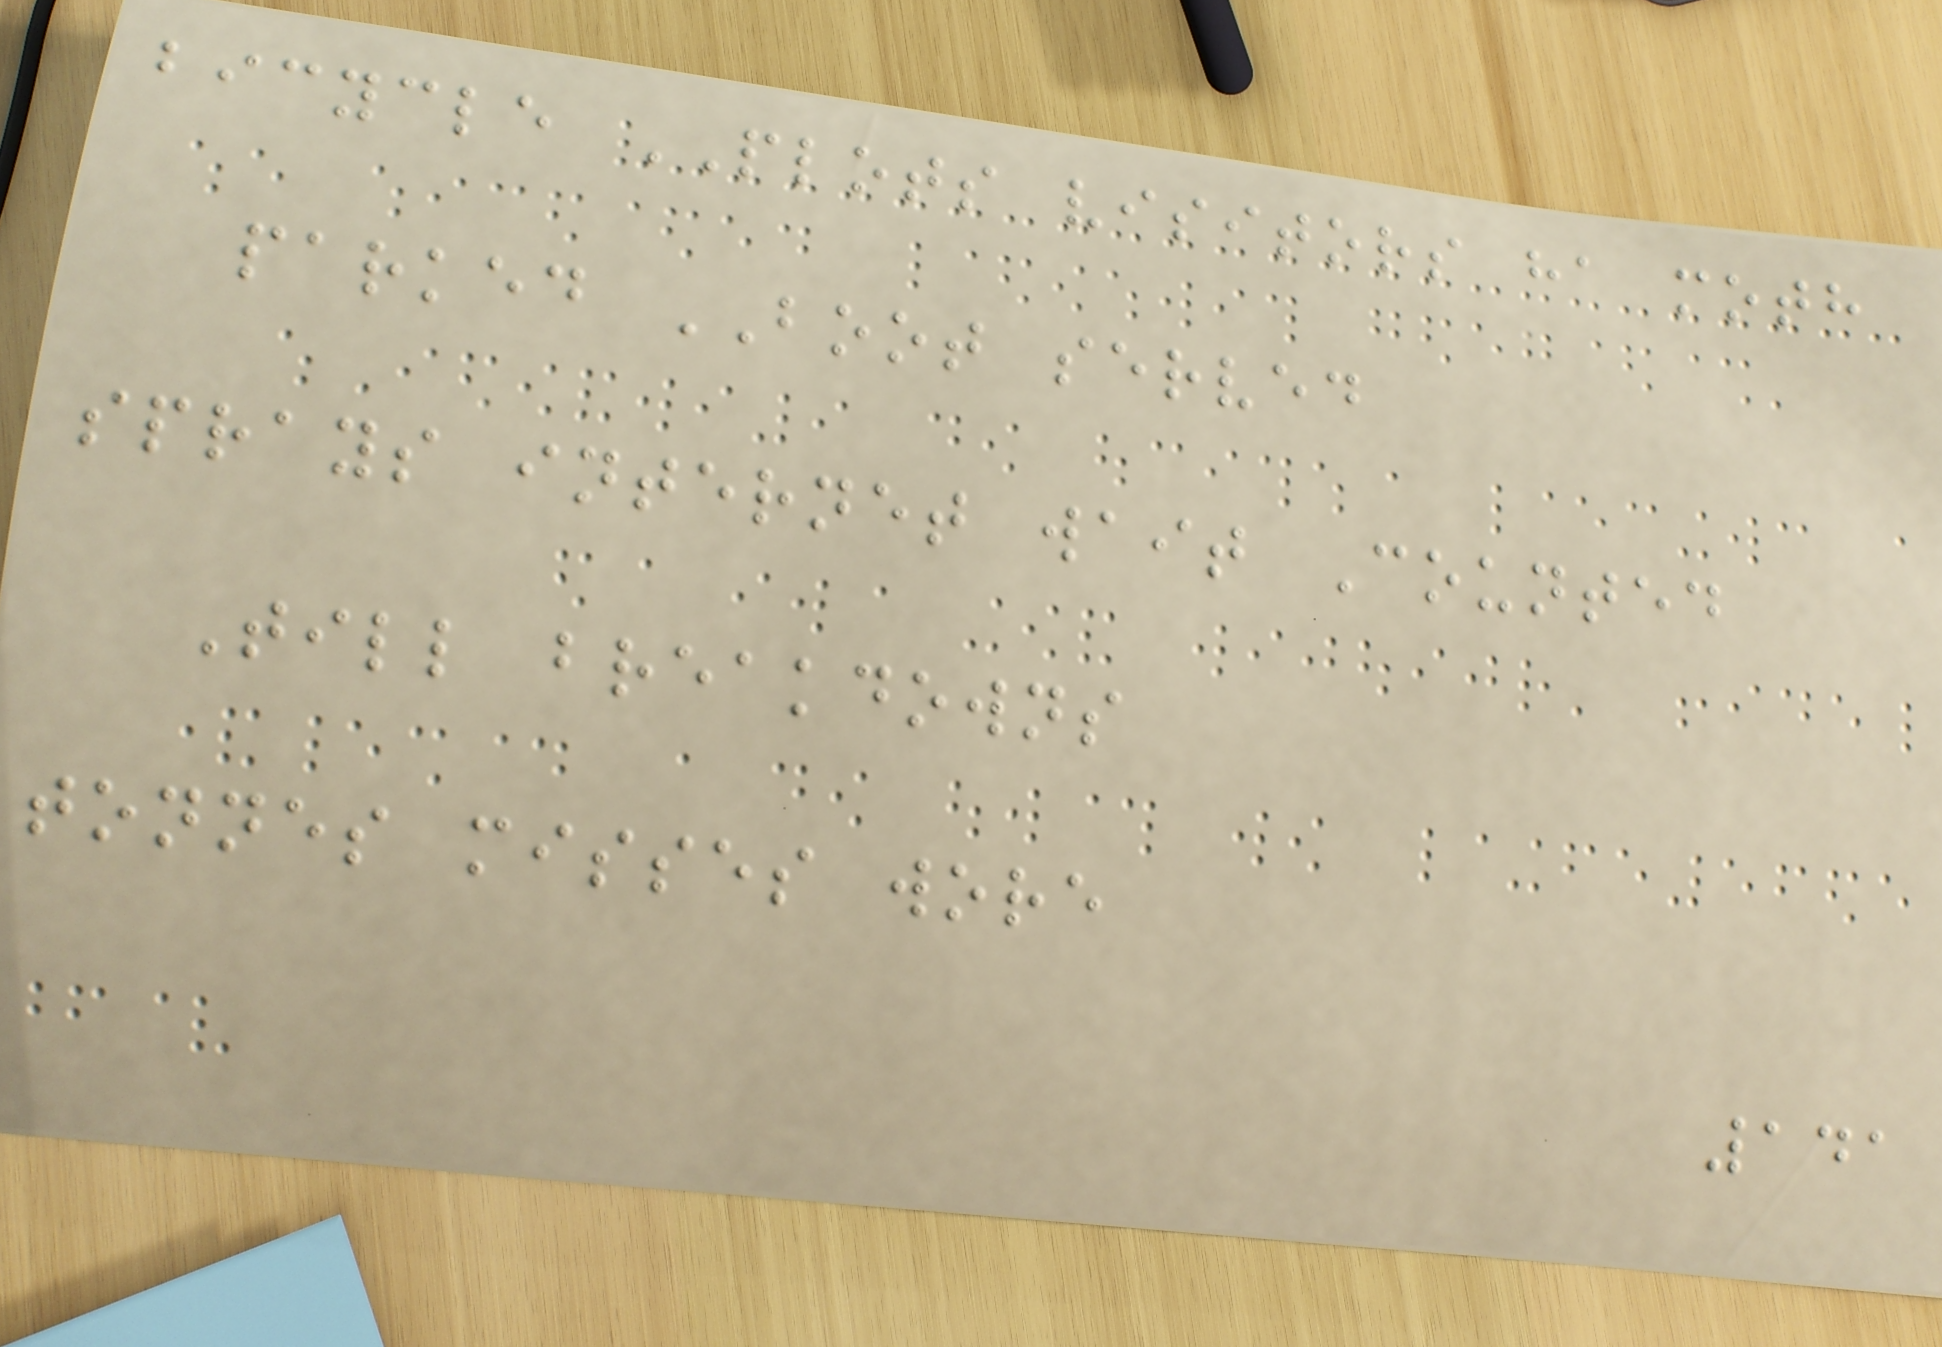bicycle PLOTS visitors ha moth
parked BOOT served
sprays internet wait Counted
Till breakdowns
tonnes misses wore
141
